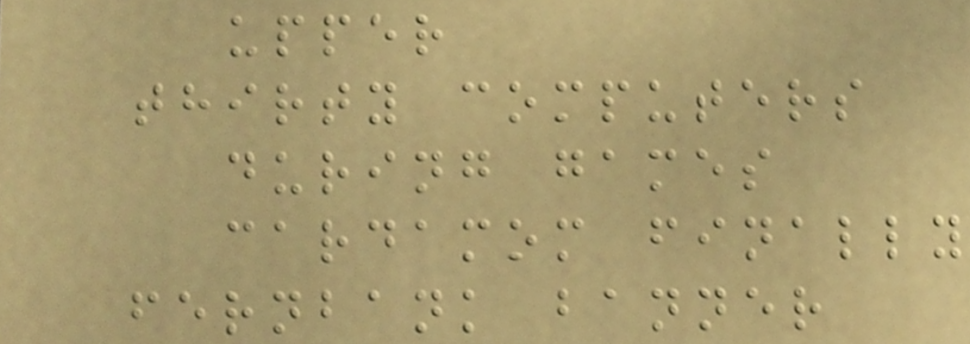upper
thirty computers
during games
cardamom finally
fernbank banner
